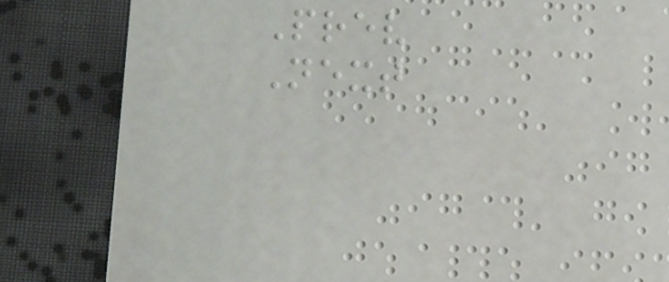Prev
Next
